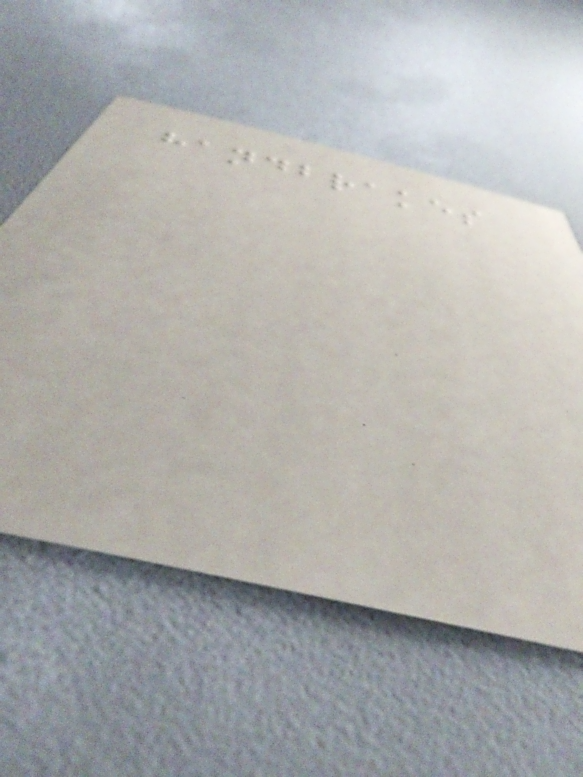handbrakes
